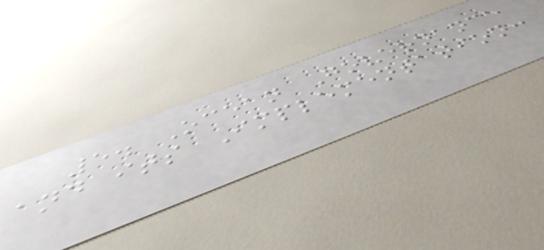5. Ocean Governance
and its Implementation:
